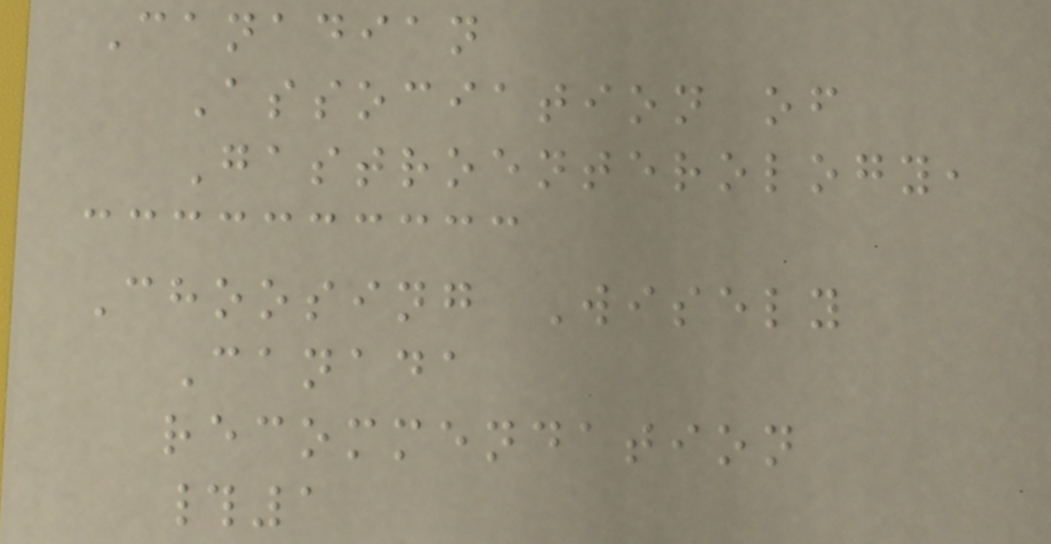Canadian
Association of
Gastroenterology,
Choosing Wisely
Canada
recommendation
#1
